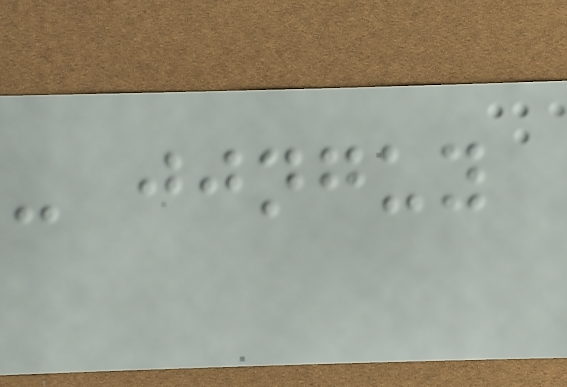- jjnguy
